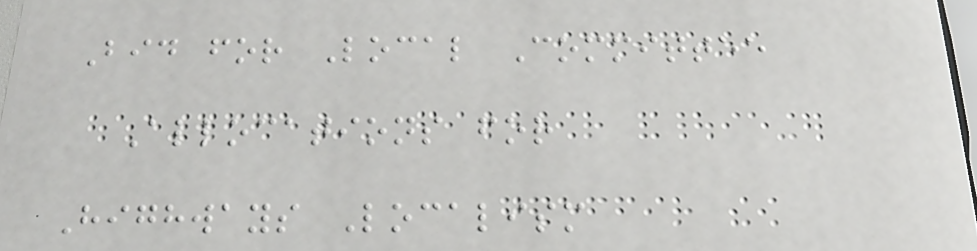Bid for Local Committee
Allocations for
Highways Localism
